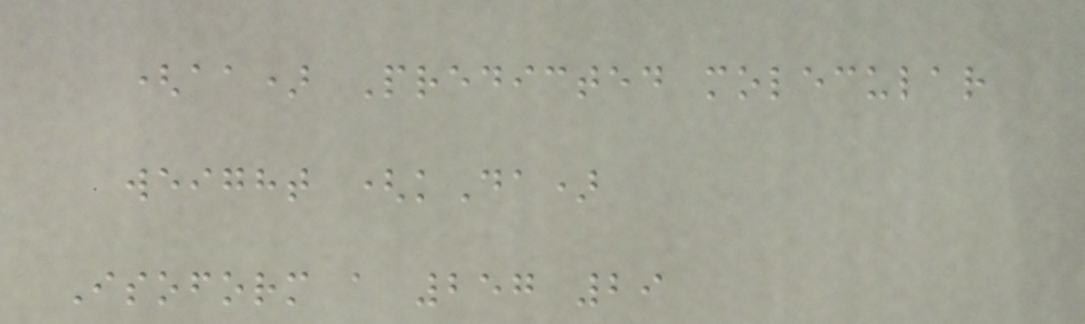(aa) Predicted molecular
weight (kDa)
Isoform a 257 29
